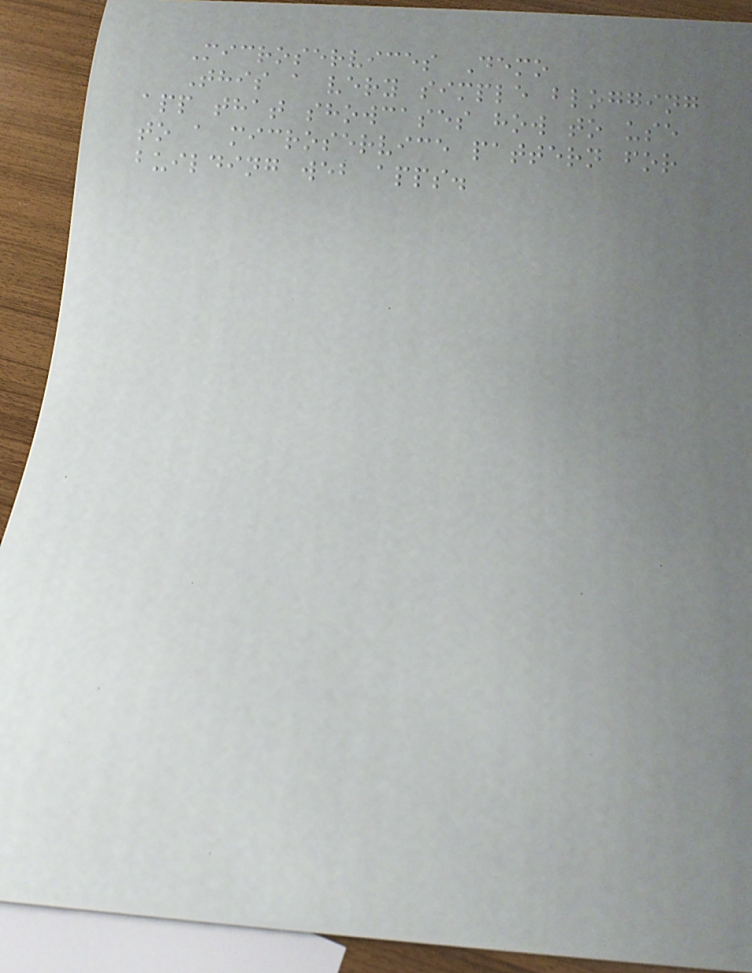Microservices Demo
This a very simple blogging
app that showcases how to use
to a microservice pattern for
building web apps.
